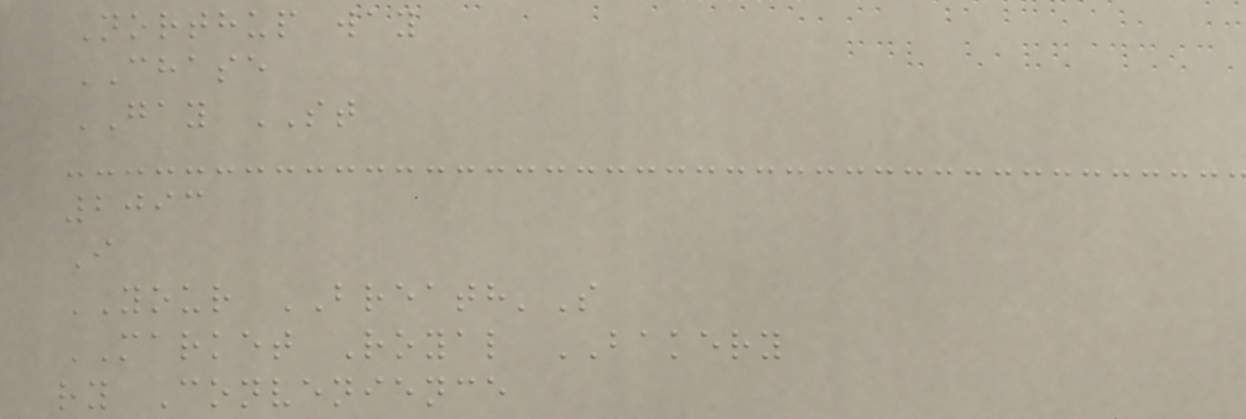Northup way
CHASE
GAY ST
2093
I
YOUR BREATH'S
MARKET Royal BAKERY
ry Convenience
